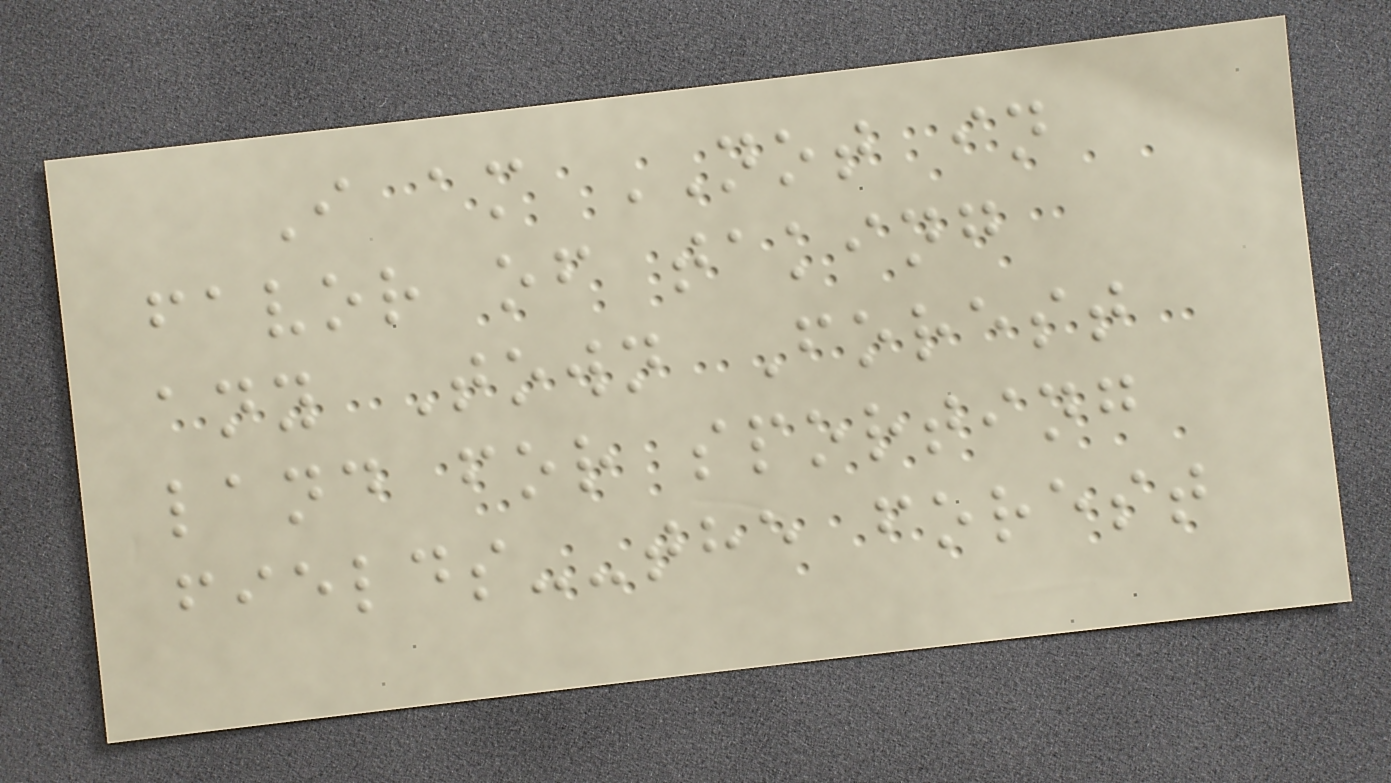I am NOT in
favor of taking
any Town Forest
land for sporting
fields--the forest
